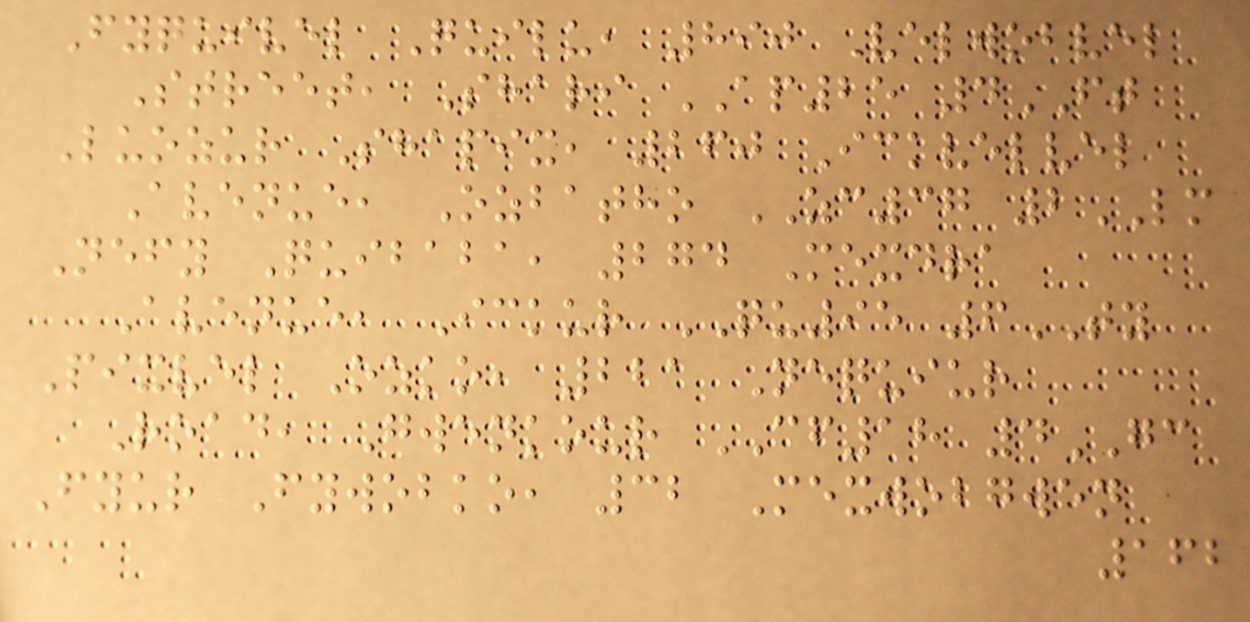Fyquivel Quilu, 890 Velwobvel
Street, Shari AP25 4FT
Luozur Shapix, 260 Ickvelvel
Avenue, Ozbatho ZC37 2LM
Nefy Quibaba, 274 Mexdra
Avenue, Ickur QU95 6TY
Pixvel Ozko, 221 Nequiur
Road, Gwenkour CF18 4GC
Fyur Fywobko, 32 Mexwobgwen
162
